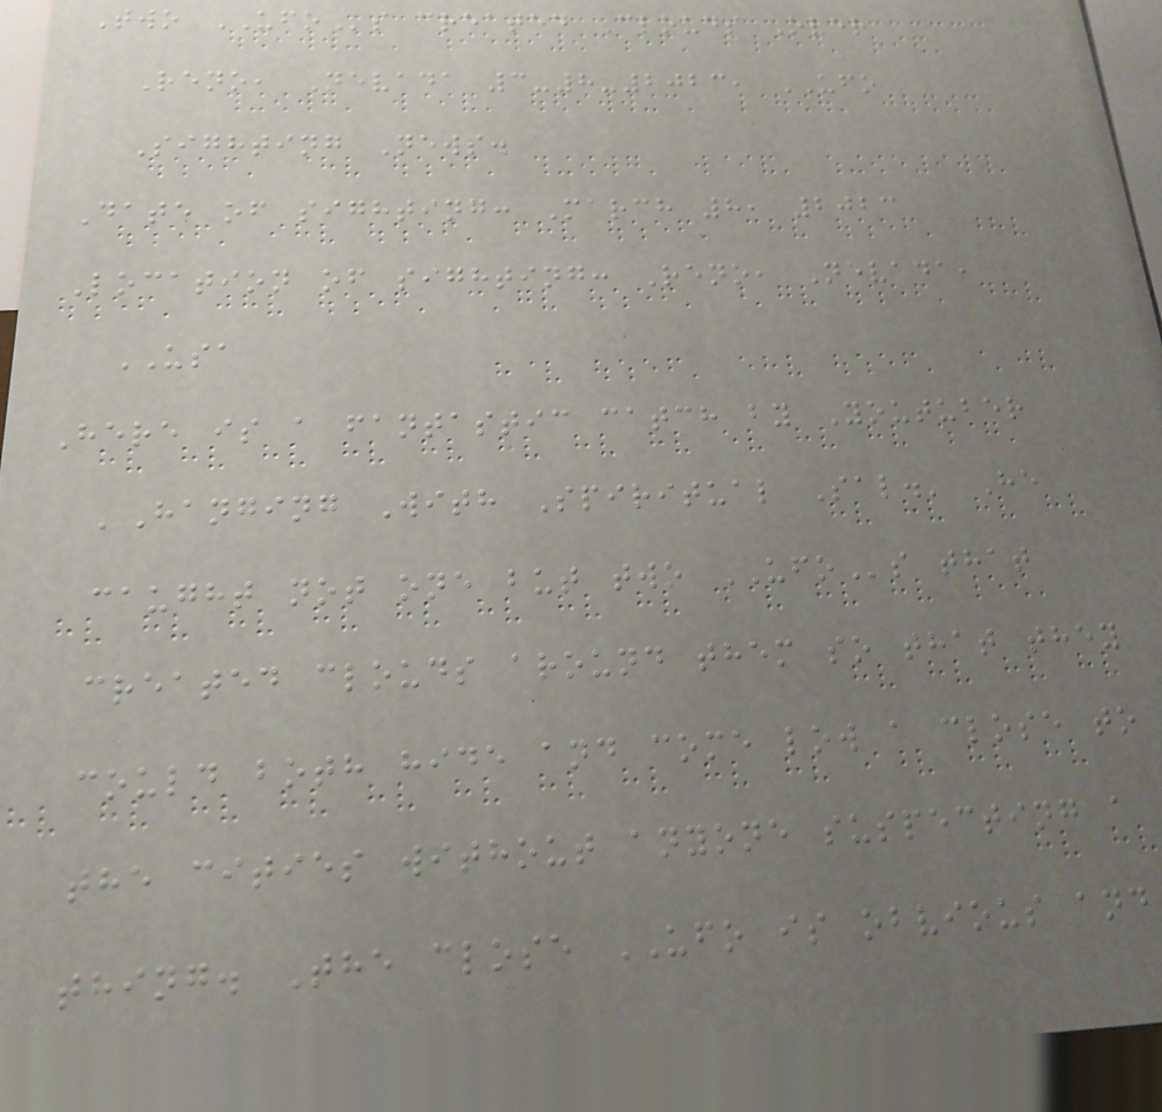Two UFOs created Clouds Over
Reno, Nevada 3-8-2023, UFO
Sighting News.
Date of sighting: March 8, 2023
Location of sighting: Reno, Nevada,
USA
Here is a fantastic catch by Youtuber
'Hanging With Spiritual Sal.' He
caught not one but two UFOs that
created clouds around them so that they
could both hide and come low a close to
the cities without anyone suspecting a
thing. The close UFO is obvious and
